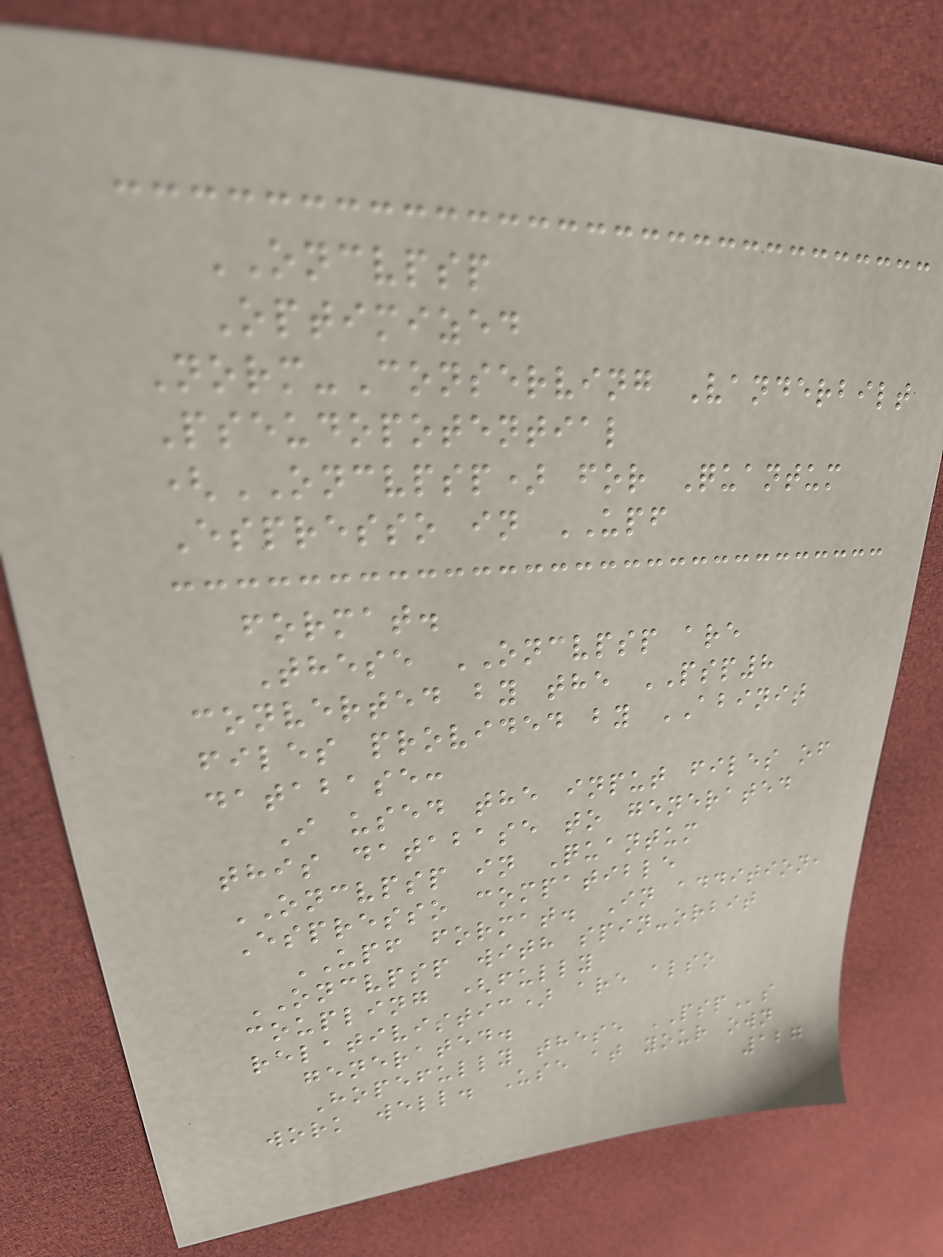ONCVPSP
Optimized
Norm-Conserving Vanderbilt
Pseudopotential
(ONCVPSP) for Quantum
Espresso in UPF
format.
These ONCVPSP are
converted by the PSP8
files provided by ABINIT
database:
I used the input files of
this database to generated
ONCVPSP in Quantum
Espresso compatible
UPF format. In addition,
ONCVPSP with spin-orbit
coupling (fully
relativistic) are also
generated.
Hopefully these PSPs
work well. Use at your own
127
